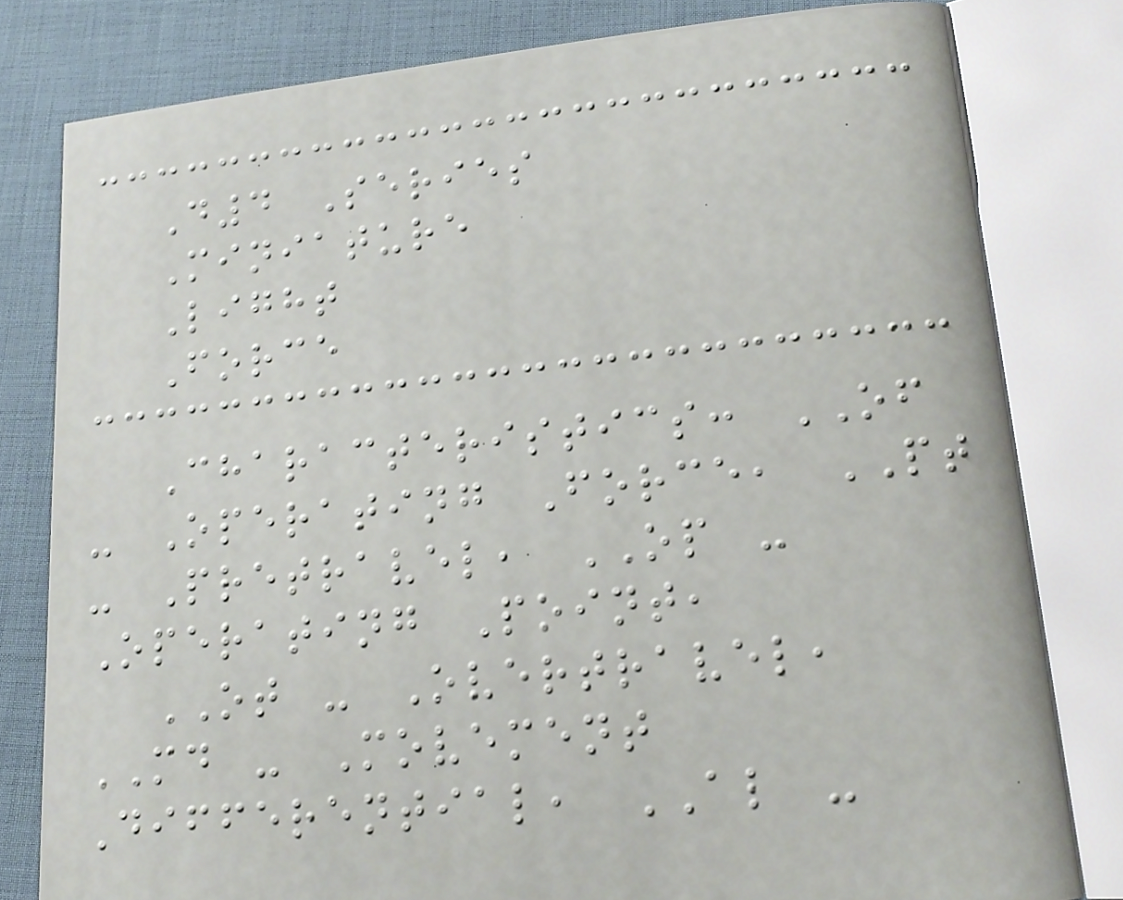D4 Series
Miniature
Light
Force
Characteristics: OF
- Operating Force, PT
- Pretravel, OP -
Operating Point,
OT - Overtravel,
MD - Movement
Differential, AL -
